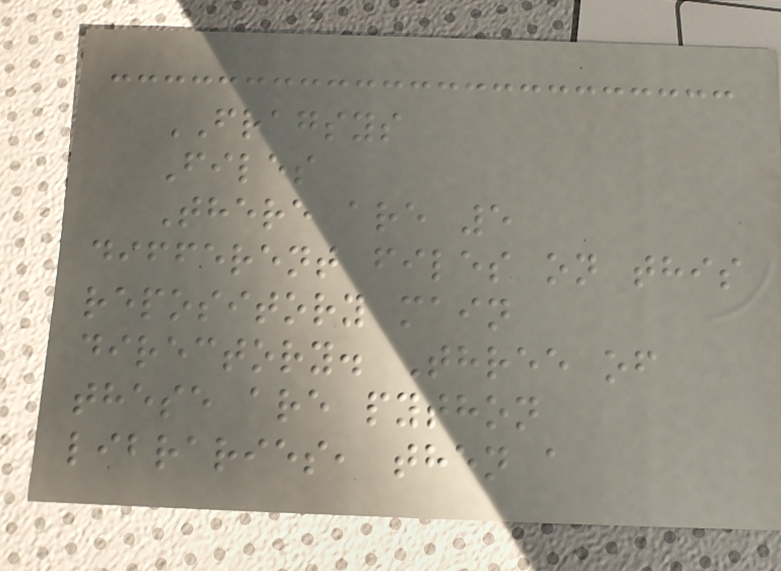FRAGSYS
Files
There are 5
different files on this
repository main
directory. Three of
these are python
libraries, then a
